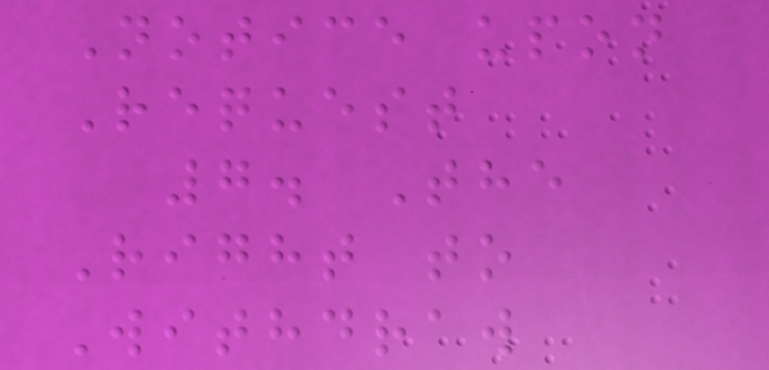Notice upon
Request
7. The
Right to
Withdraw
